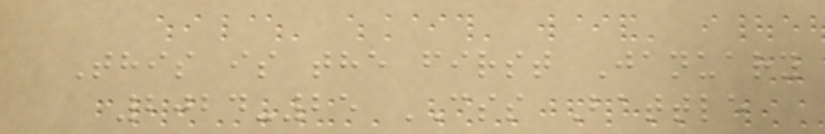This is the first January
2024-25 CSS Battle
